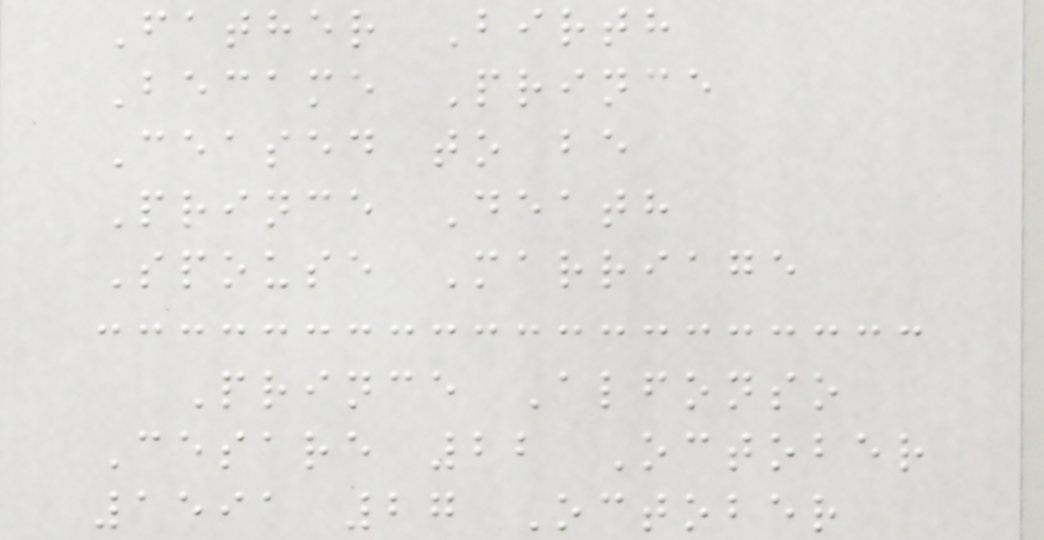Father Birth
Became Prince
Ceased to be
Prince Death
Spouse Marriage
Prince Alfonso
Cesare 22 October
1591 27 October
